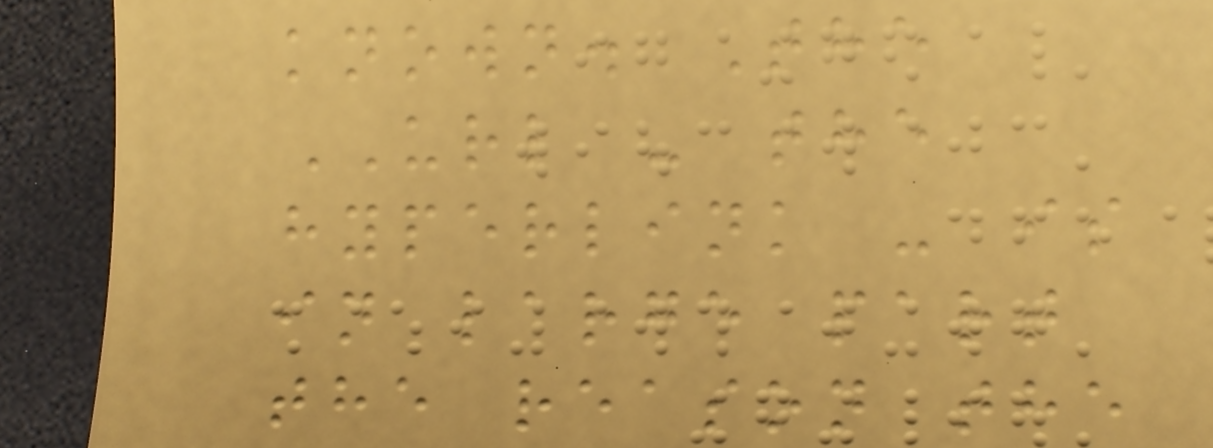known. The
URL - the
hyperlink - is
in large part
the reason the
